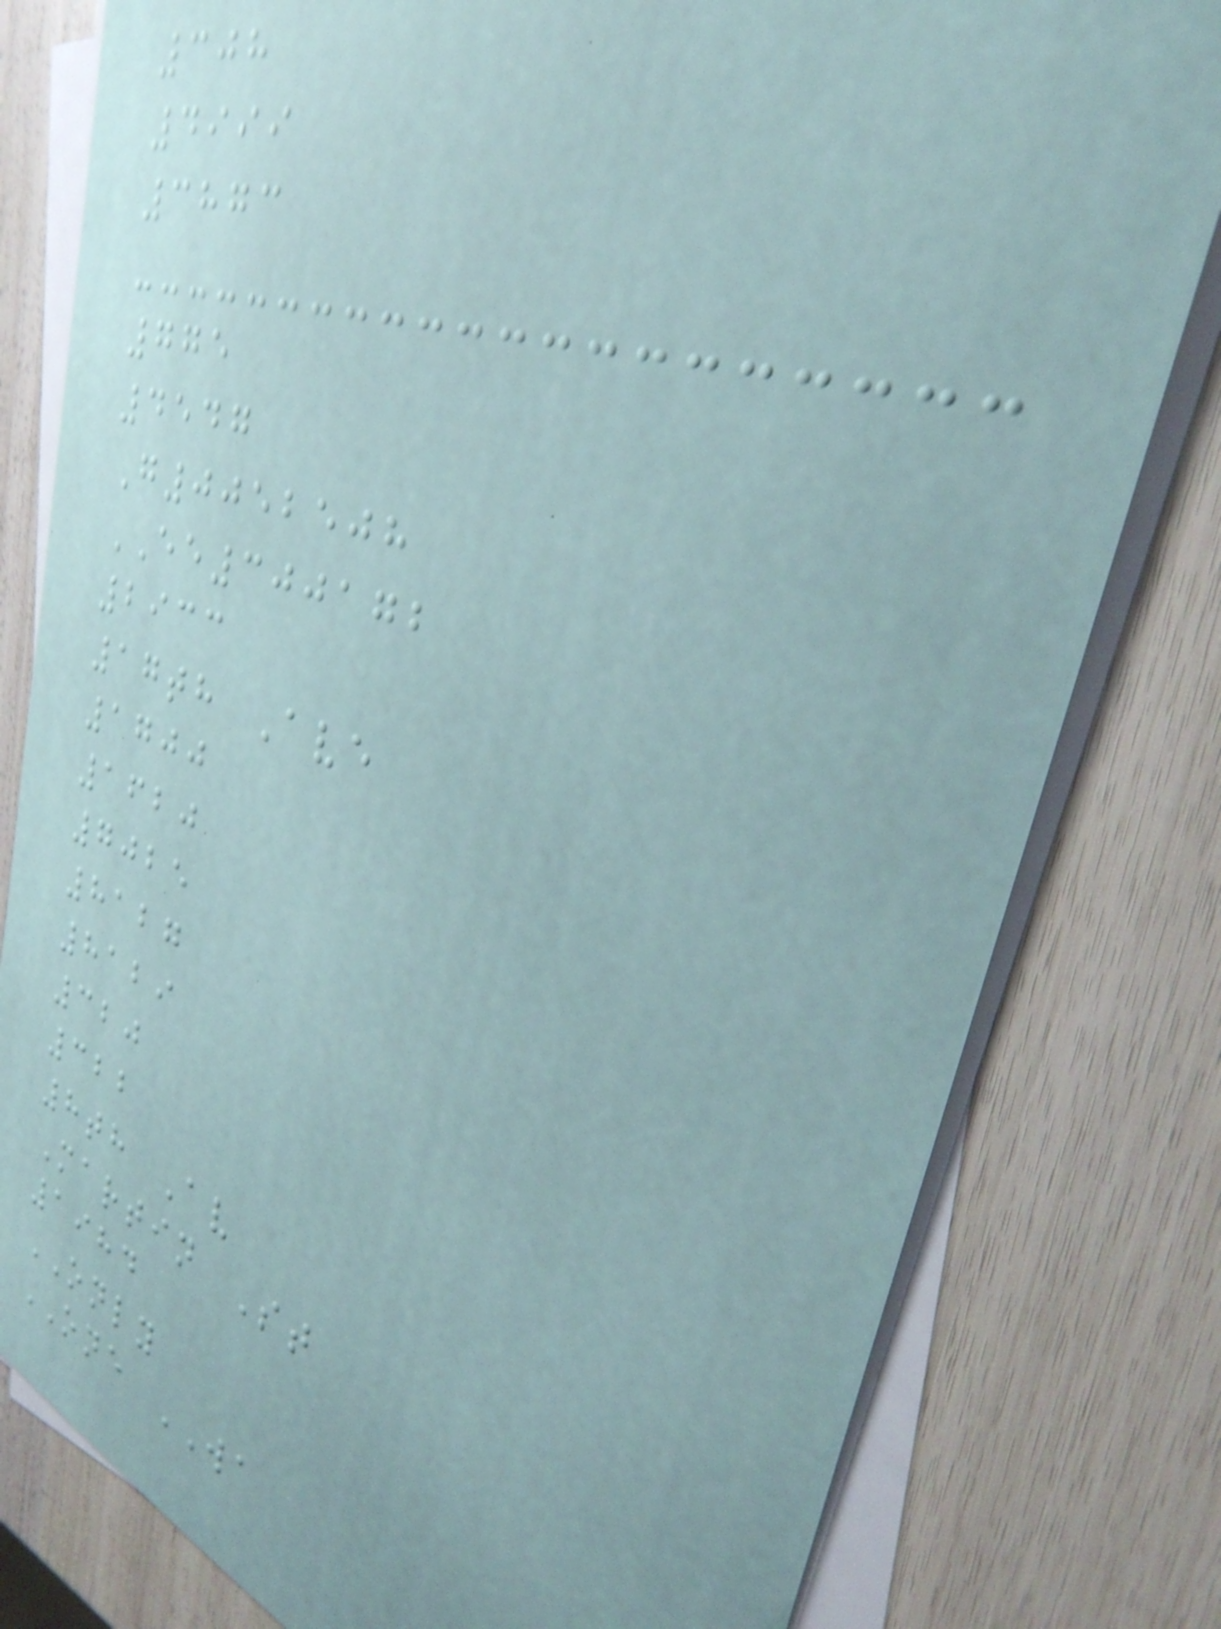308
4999
3873
775
4547
G0052508
EE300172
2933
17th Ave
1700
1620
7025
8127
8129
320
322
8th Av
Martin St
1984
ONLY
ONE WA
